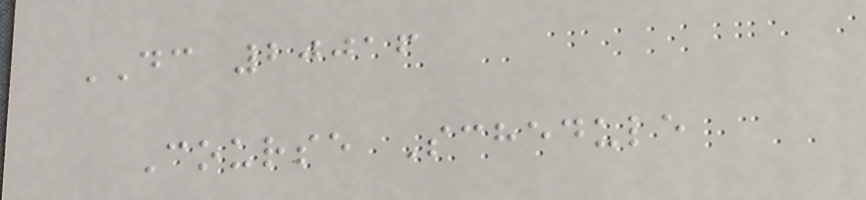DC 20016
Course Schedule
